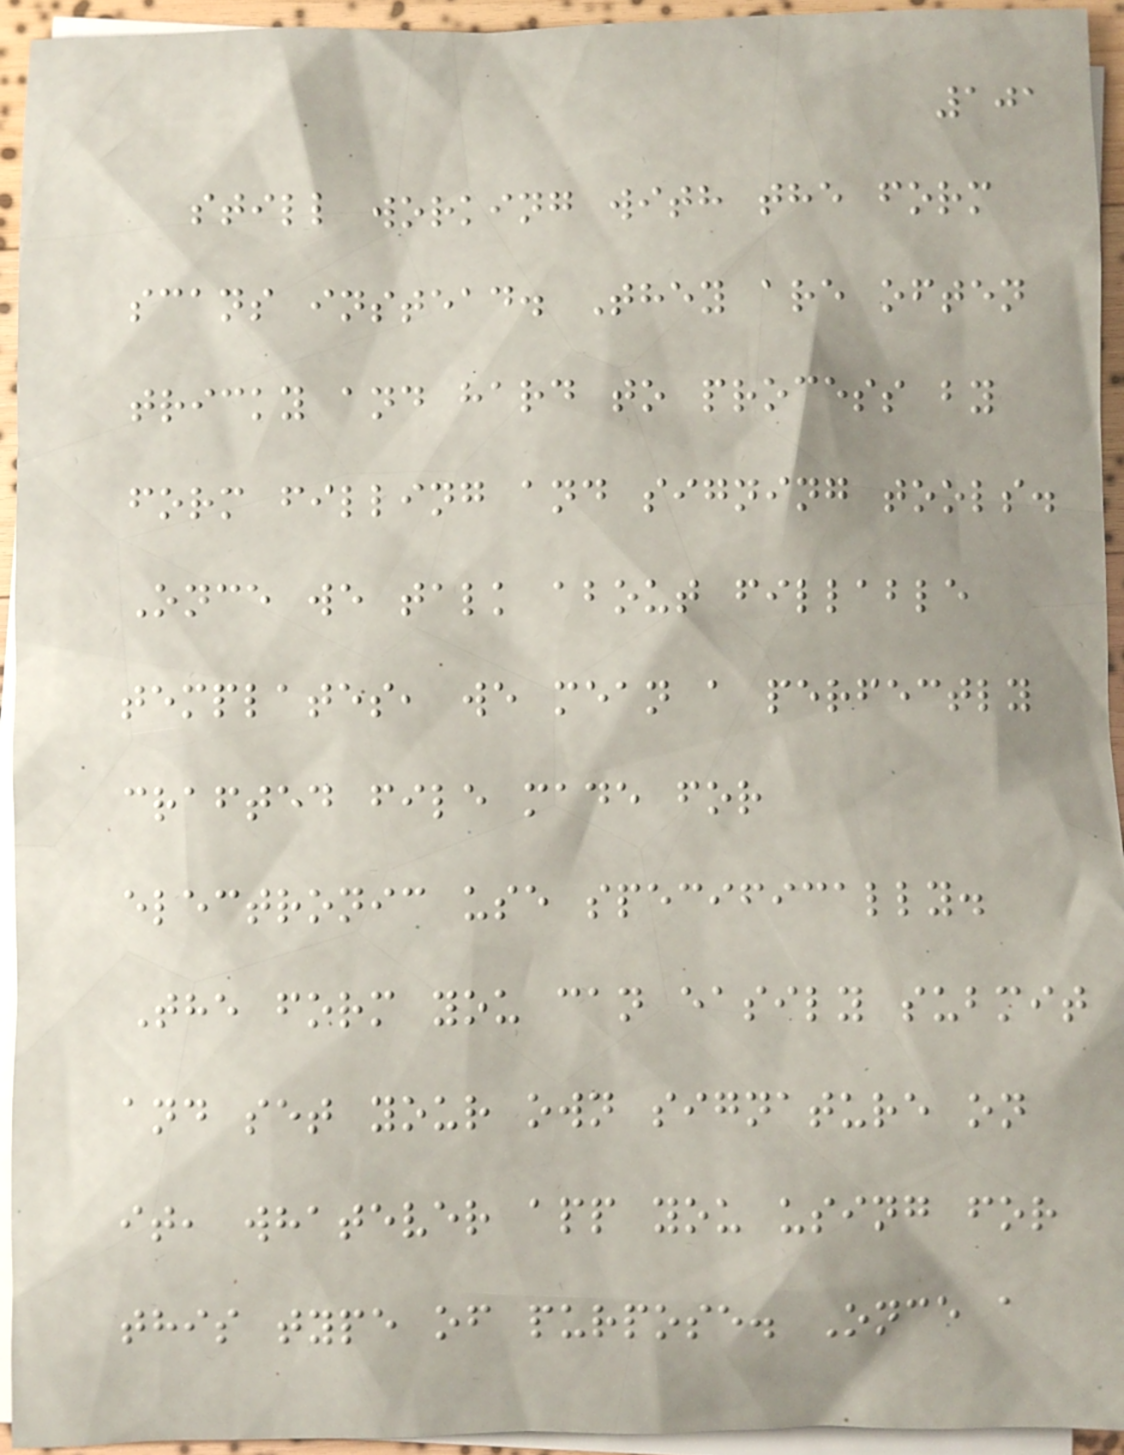101
still working with the form
scans instead. They are often
tricky and hard to process by
form filling and signing tools.
Once we talk about fillable
templates, we mean a perfectly
crafted file made for
electronic use specifically.
The form you can easily submit
and set your own signature on
it, whatever app you using for
this type of purpose. Once a
